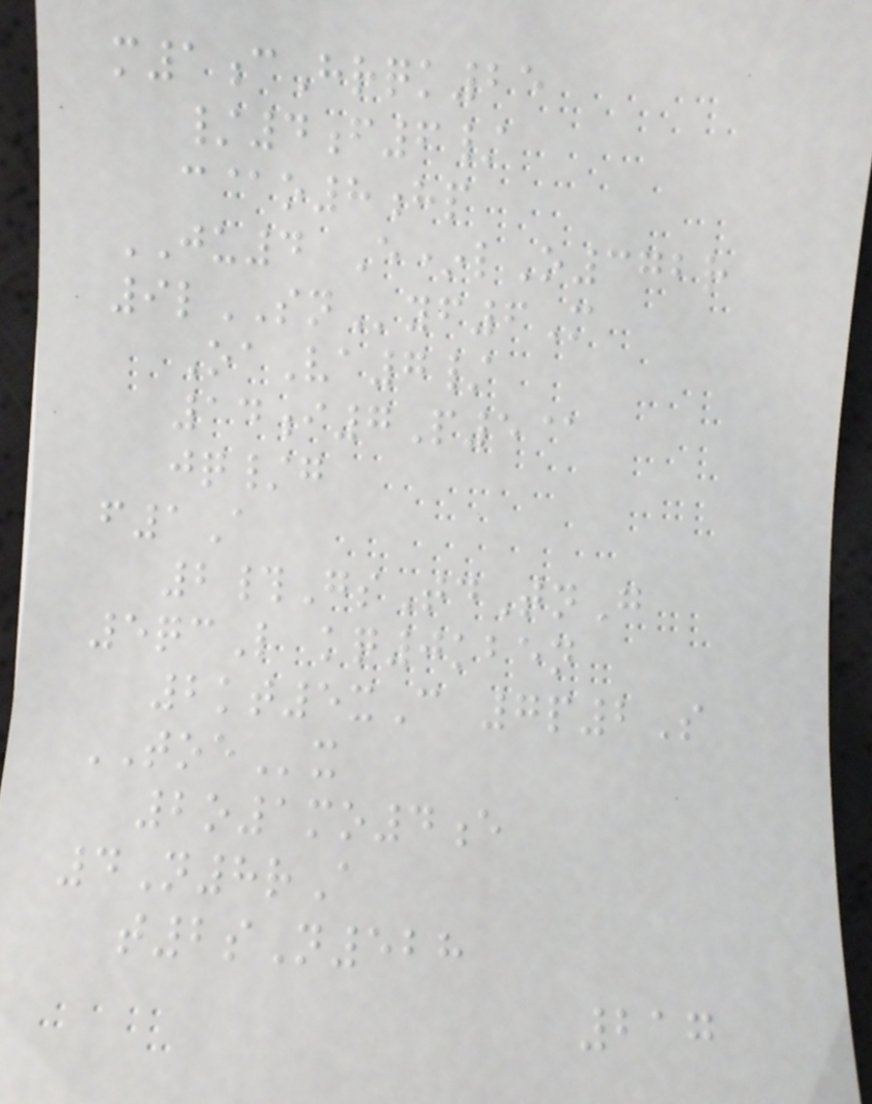m1cHrqk25
/4f6/
c@o8hp
JU4 E*lO372r
9lSNyf6M
OaVa7/
14i7P5@
jq/g
f1A
2#GsTdTnG
5qcL kq0kben
2kt5xC 7p2S
TOEx
2o1mo4e
4N8rA
t2sN528
217
